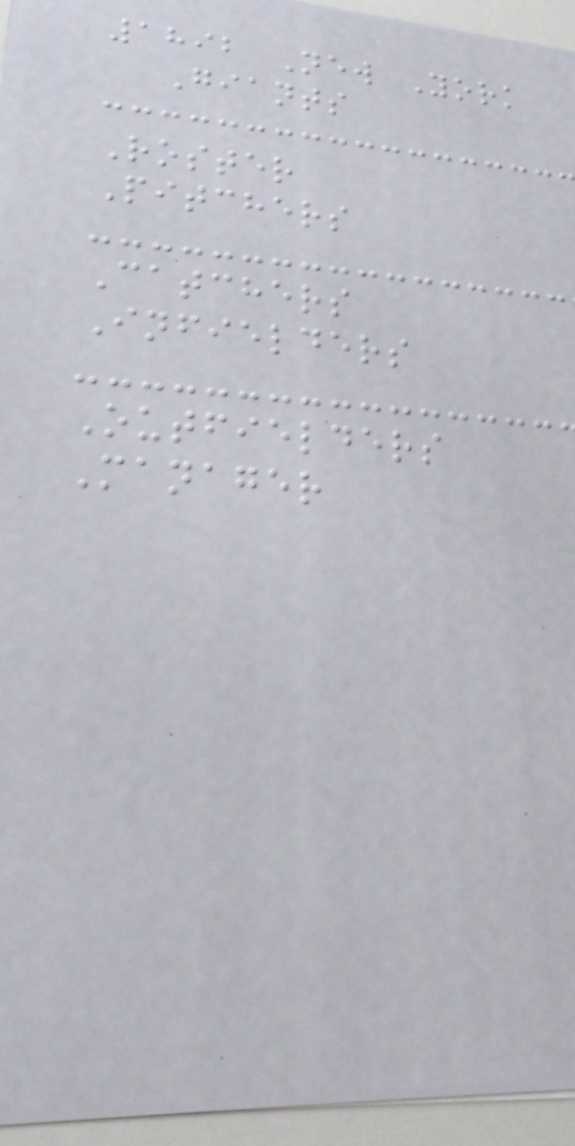1892 New York
Giants
Roster
Pitchers
Catchers
Infielders
Outfielders
Manager
